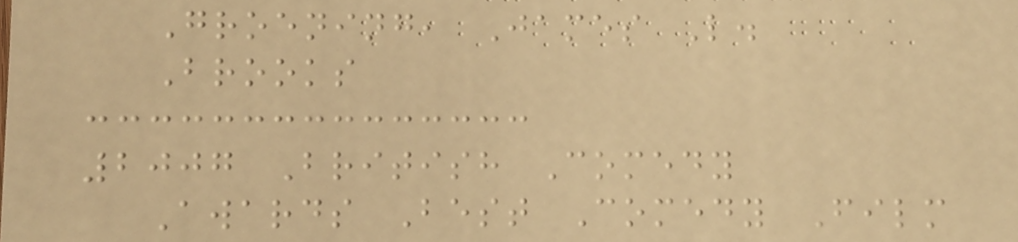Groening, James L.
Brooks
2007 British Comedy
Awards Best Comedy Film
